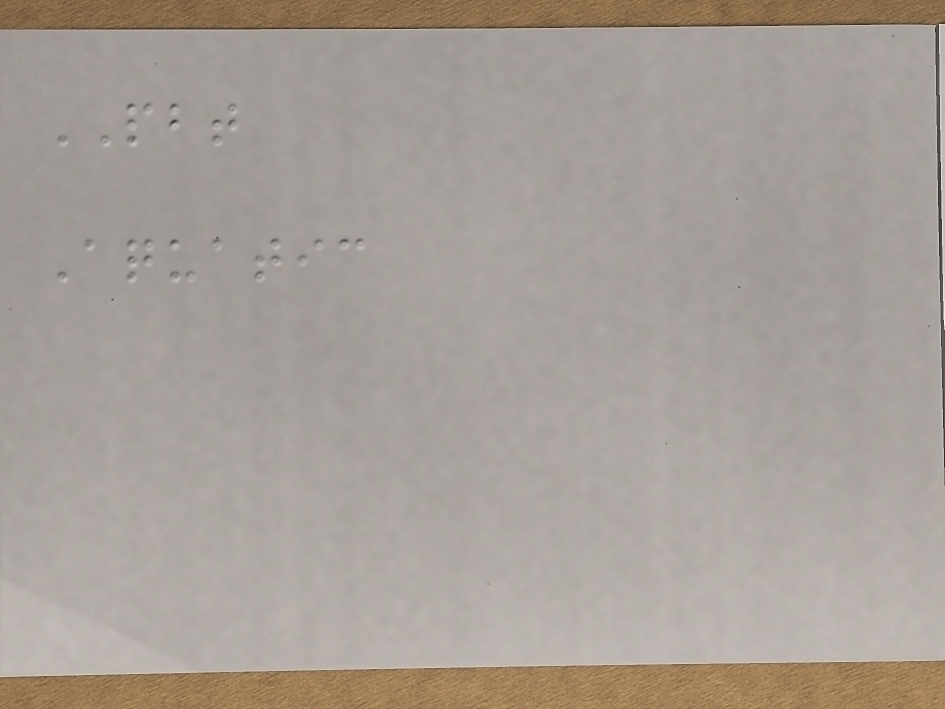PBT
Aquatic
